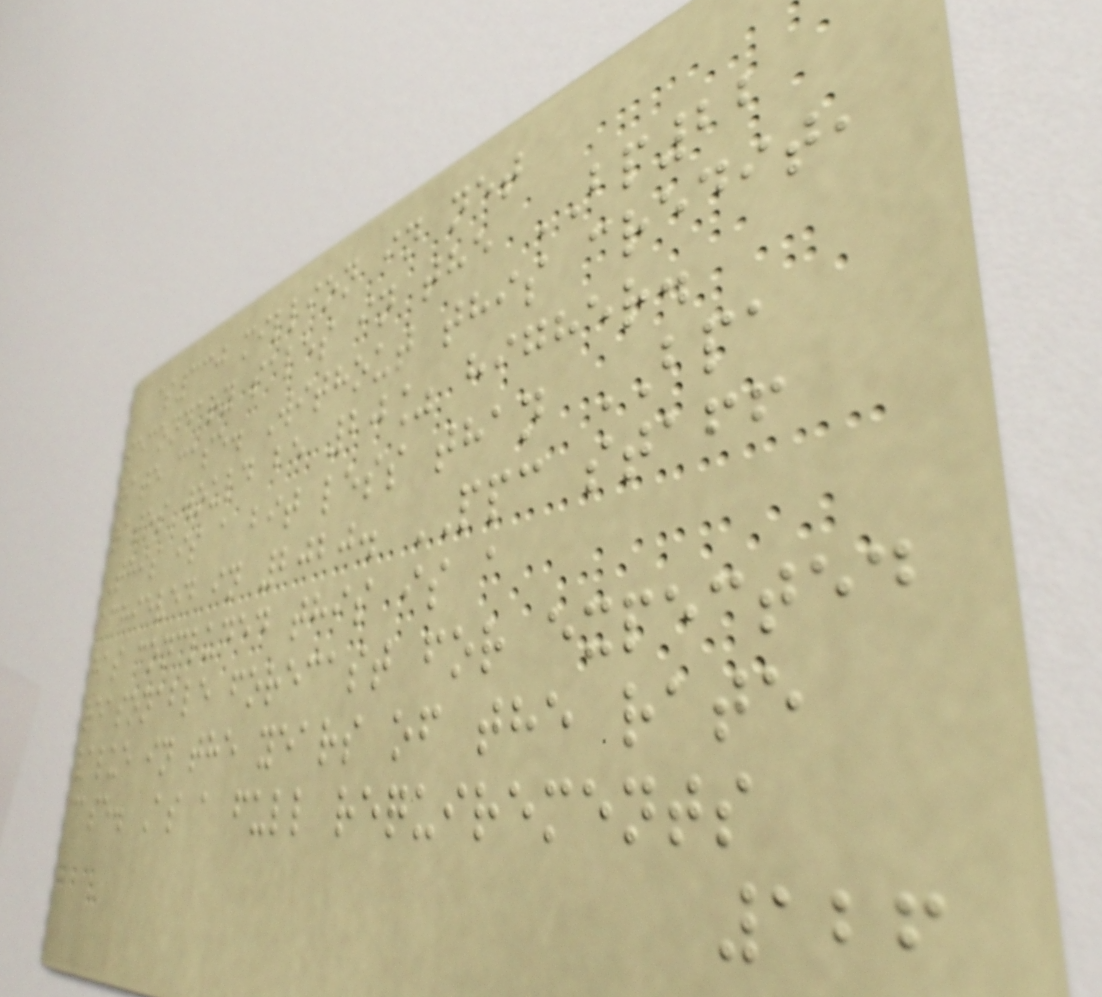$330 million in net
secondary sales in the BP22
rate case. Without this credit,
rates would be 20% higher.
This is a bit less than BPA
achieved in 2020. PPC staff
has concluded this is a
reasonable forecast for expected
value in the years of the rate
case. As a full requirements
126
